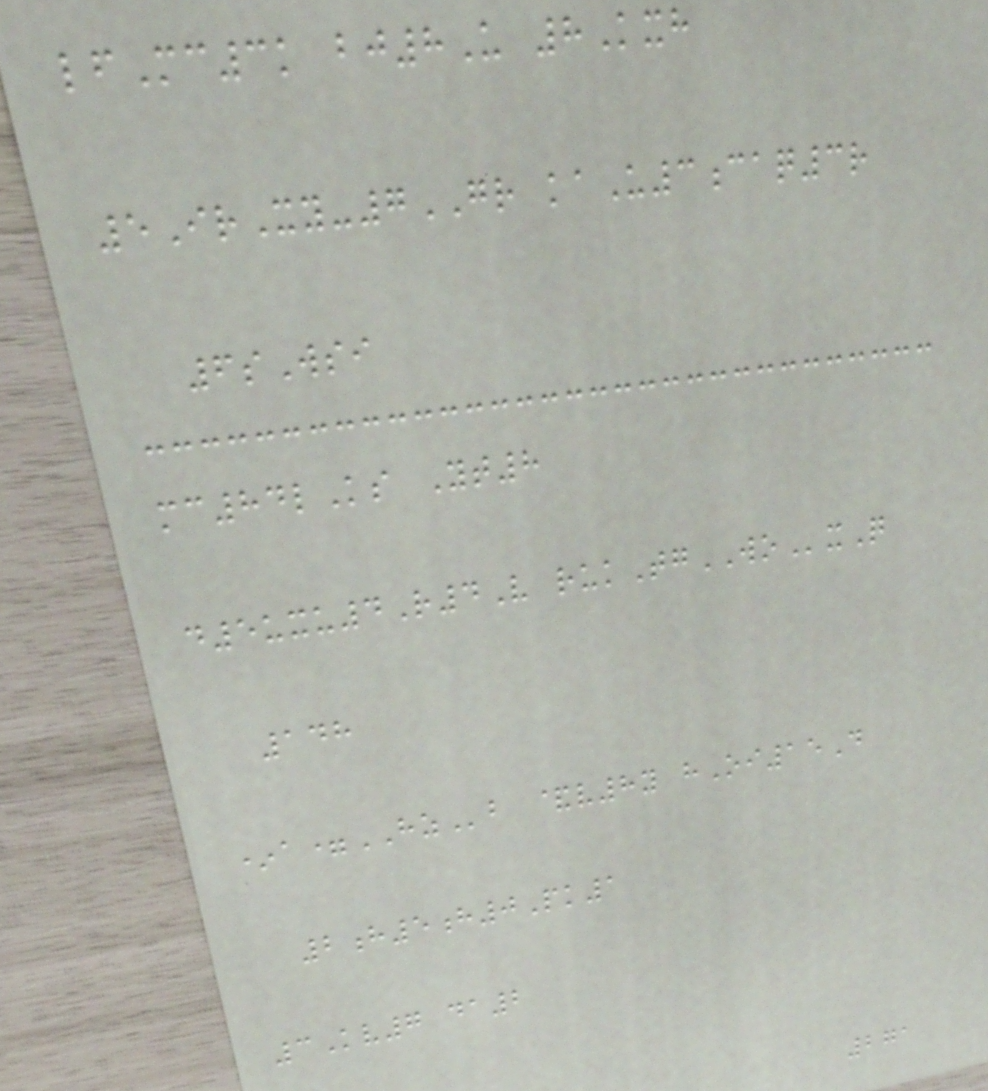lfMc3k bj8U 8Kxh
5IrXy-7GR kaU3caq3r
6sWsi
mc84lKs Yt8
d5uxu4R4V rukTgWOxQ
148
*a=HZb &v8y hOi15D
2h5h0Pk1
3Kv7 da2
271
